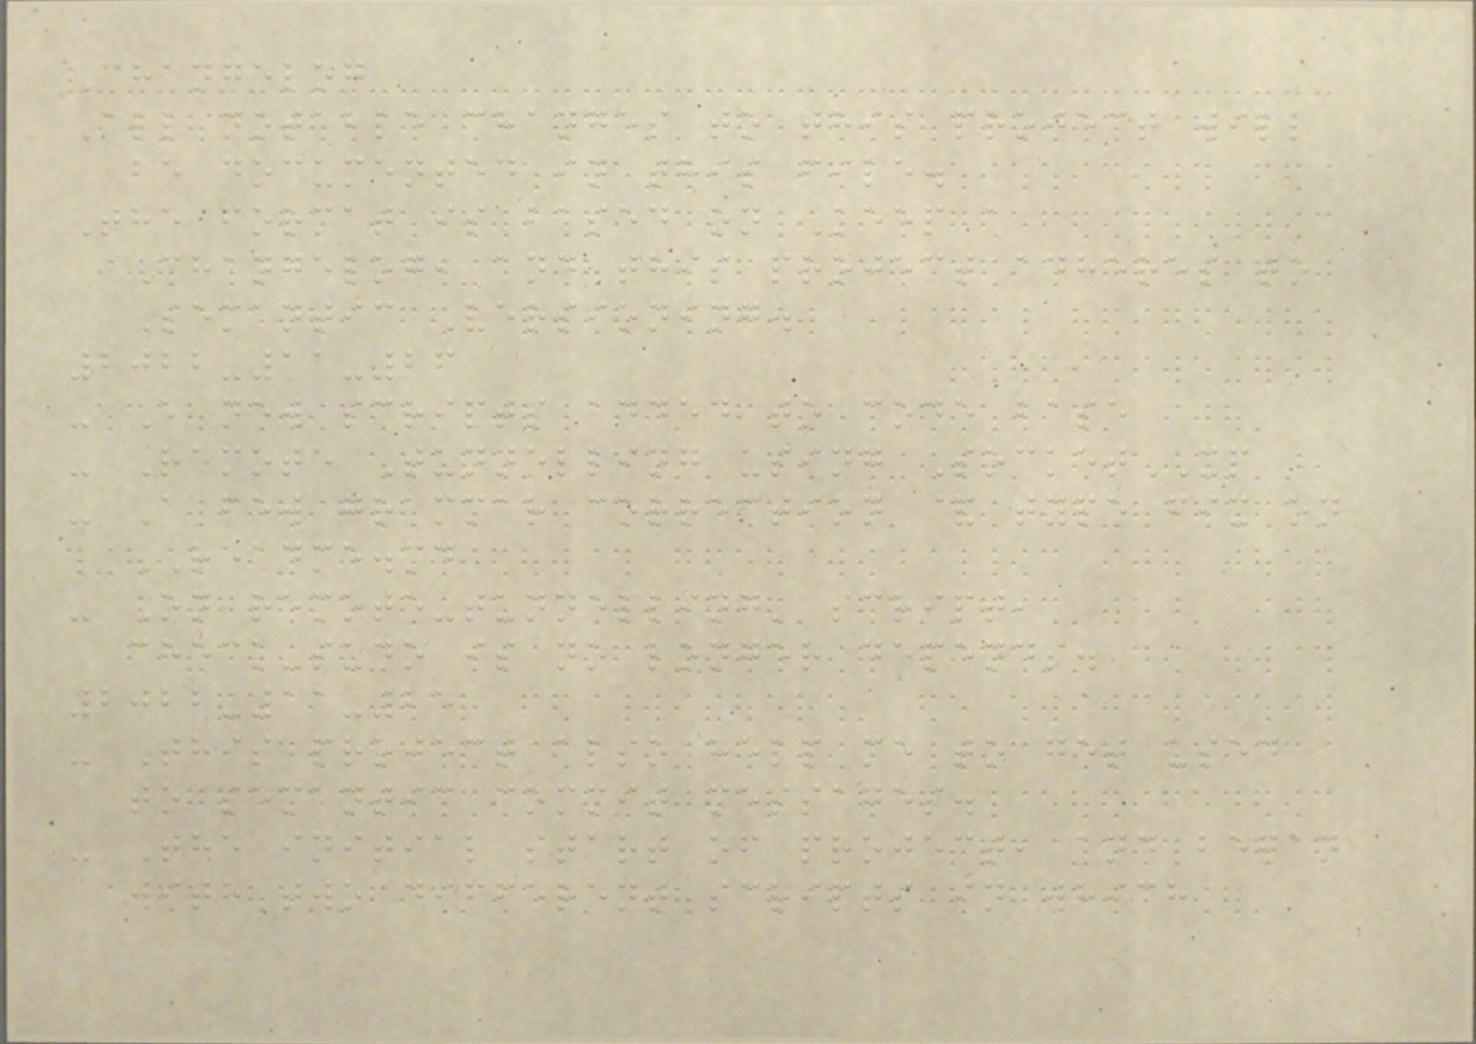Changelog
All notable changes to this project will
be documented in this file.
The format is based on Keep a
Changelog, and this project adheres to
Semantic Versioning.
2022-11-26
- A new scripts added to code base
- Remote Tunnelling using SocketXP
- A few grammar correction & type fix on
README.md
- On remote-tunnelling' script,
check-sudo is no longer depends.
2022-11-25
- This project also help me to get used
to semantic commit messages.
- The initial start of project, and began
with two different scripts in which
